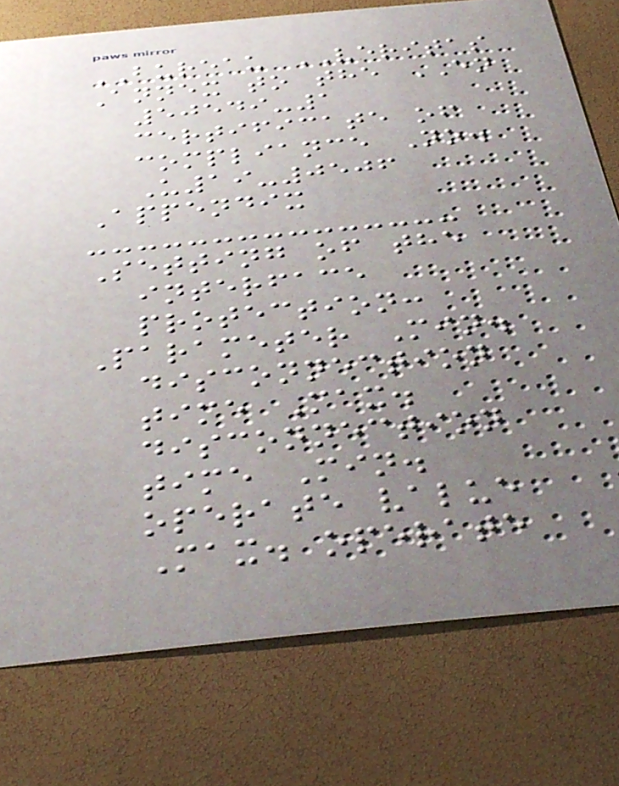BUREAU VERITAS
Annex to the EN
50549-1
certificate of
compliance No.
U19-0506
Appendix
Setting of the
interface
protection:
Parameter Min.
disconnection
time Max.
disconnection
time Min.
operate value
Max. operate
